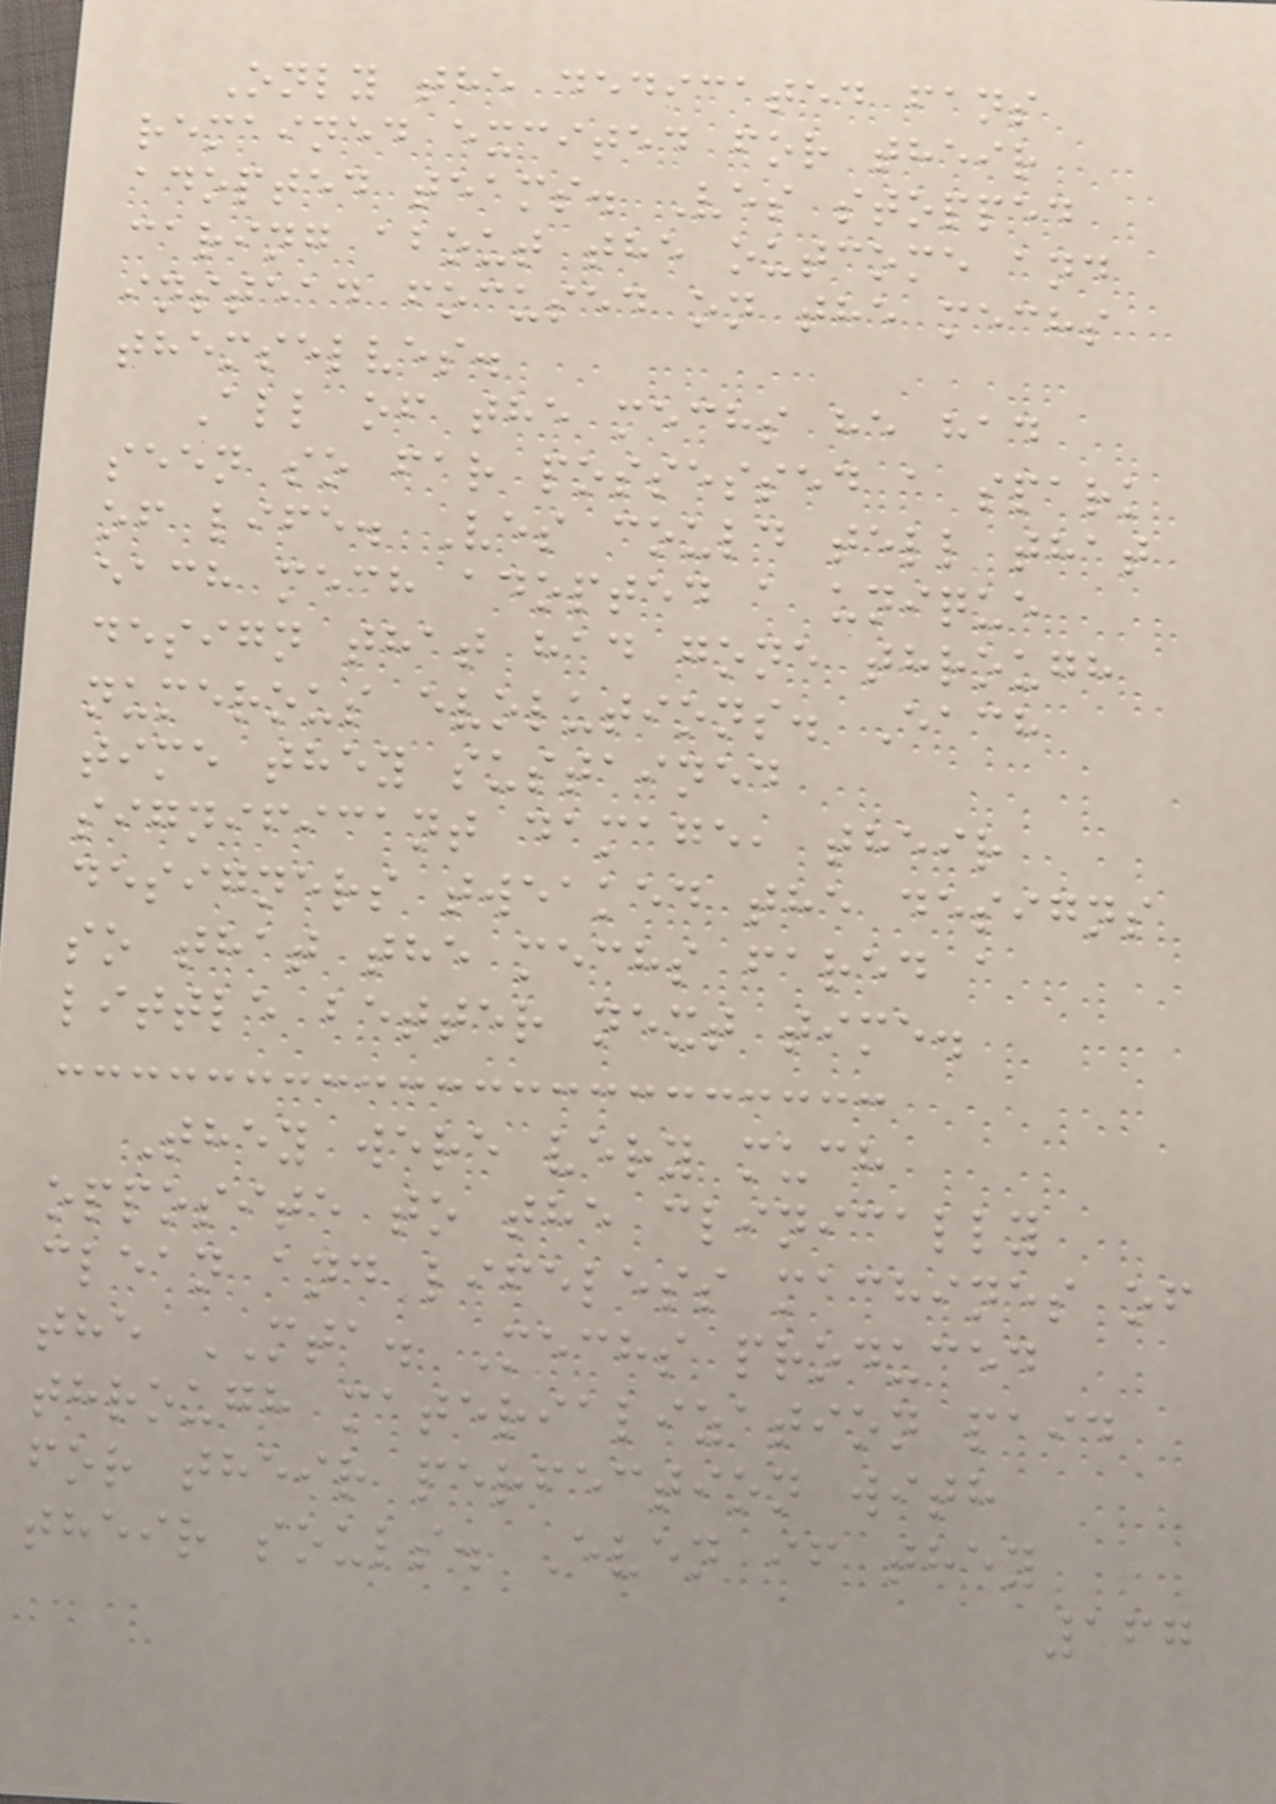Only the dedicated fans
remained excited for their
adopted teams. Ves stopped
caring about the outcome and
instead focused on the mechs
themselves.
All of the mechs he had
seen so far possessed a spark
of life. Ves could tell that
each mech adopted a unique
design that had gone through
numerous evolutions. Each
time they sustained
significant damage, their
designers tweaked the designs
so that the mechs fared a
little better next time.
They were very much
opposite to the clinically
clean and lifeless machines of
the MTA. Mechs produced
through materialization paid
for their perfection with
their souls. Even if they
167
